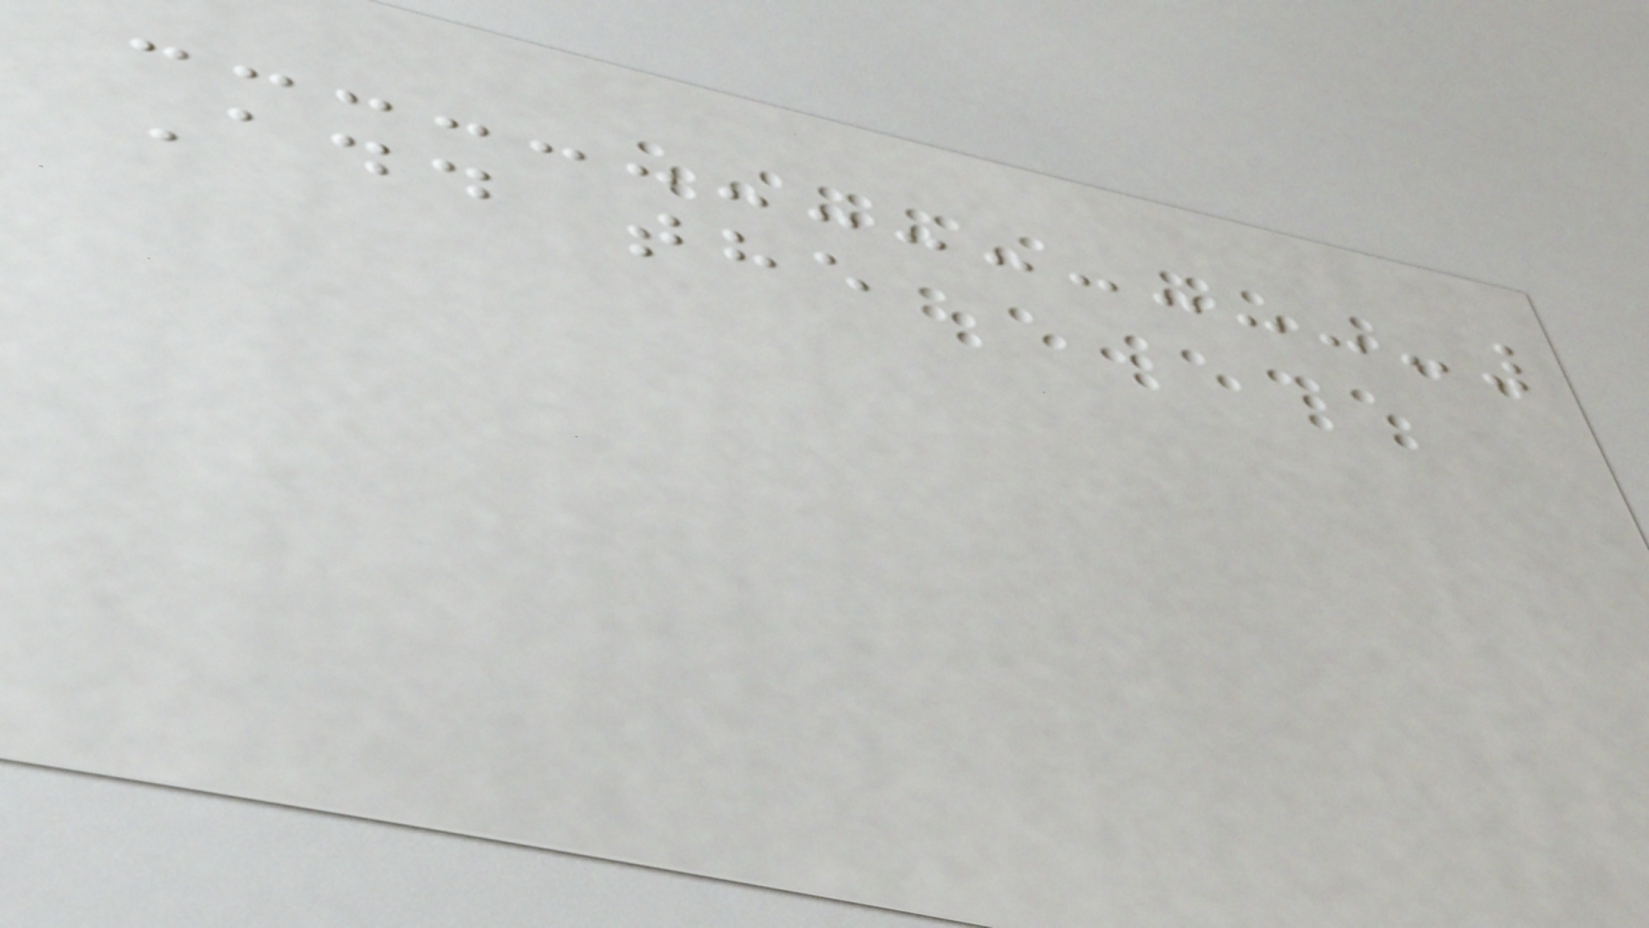Add the
